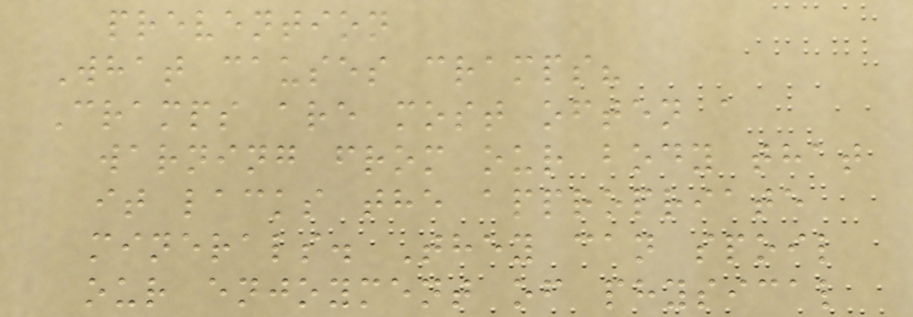prevention
What causes cramps?
Cramps are most often a
warning from our body that
it lacks the appropriate
minerals. They can spoil
our enjoyment of physical
